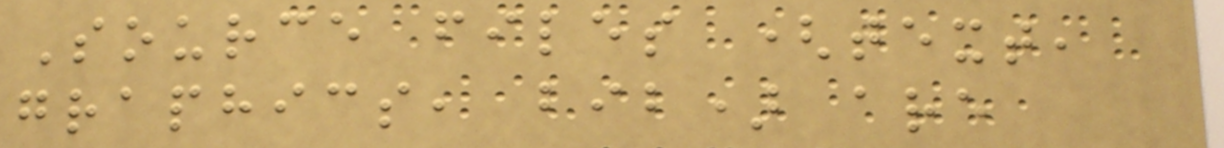Source files (text,
graphics, bib) are
